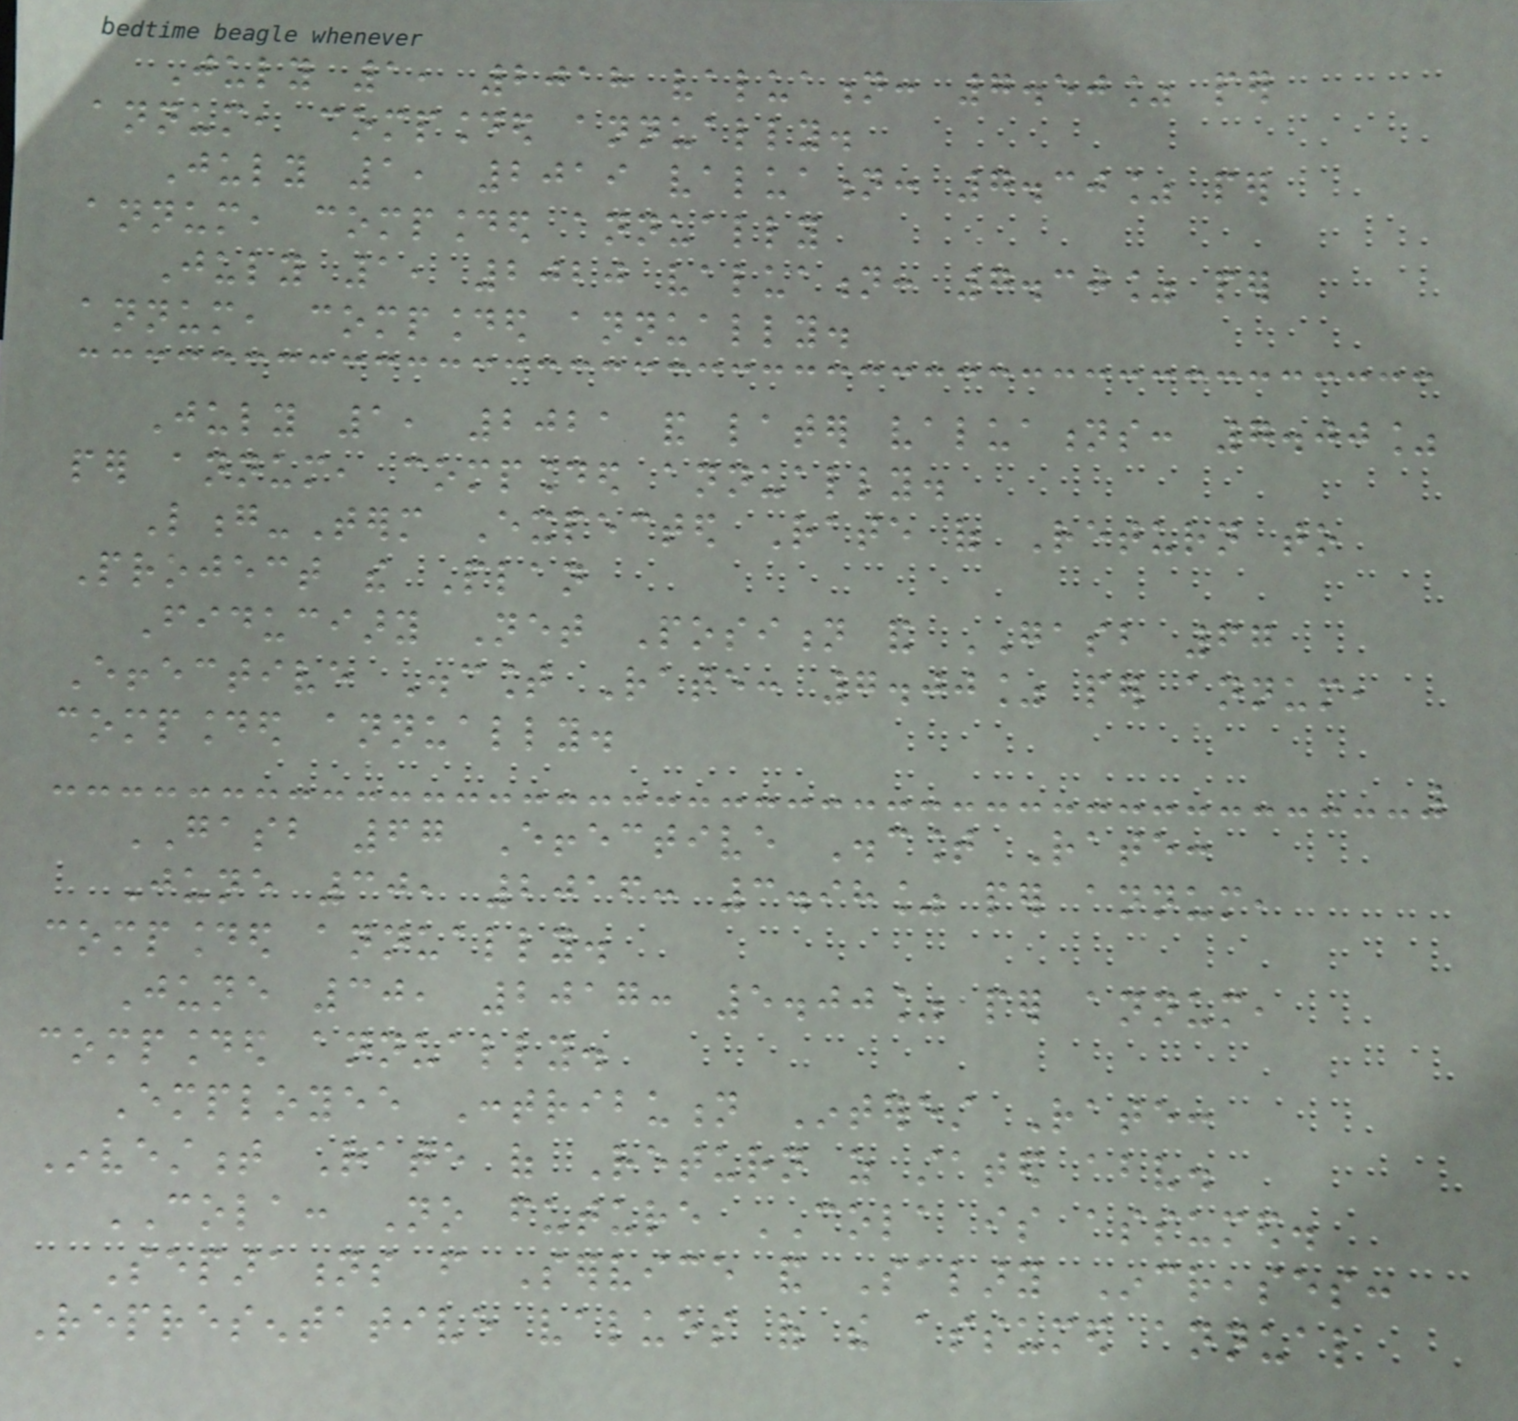July 1, 2018 valuation: 7.50% per
annum, compounded annually.
July 1, 2019 valuation: 7.30% per
annum, compounded annually
July 1, 2020 valuation: 7.30% per
annum, compounded annually.
July 1, 2021 and later valuations: 7.00%
per annum, compounded annually.
Long-Term Expected Rate of Return to
Project the Plan
Fiduciary Net Position and GASB 67
Effective Discount Rate: 7.00% per annum,
compounded annually.
GASB 67 Effective Discount Rate:
June 30, 2016: 3.98% per annum,
compounded annually.
June 30, 2017: 5.00% per annum,
compounded annually.
Employee Contribution Interest Rate:
Investment Rate of Return as stated above.
COLA: No future COLA is assumed.
Separations from Service and Salary Increases:
Representative values of the assumed annual
